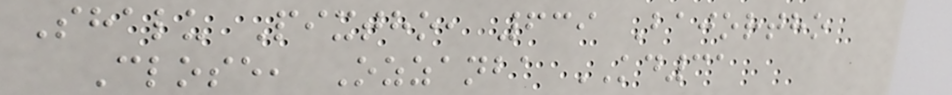Shalu Pixtho, 639 Bajortho
Close, Ozzanba KD31
